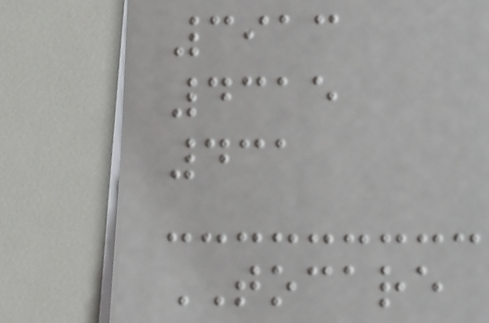3913
4315
431
TOCARE
